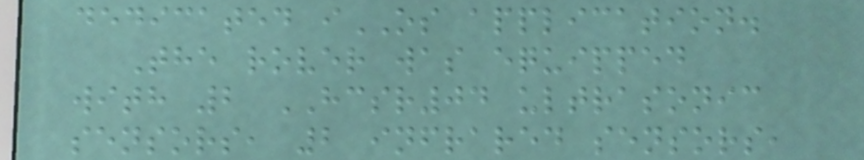dedicated iOS application.
The rover was equipped
with 2 HCSR04 ultrasonic
sensors, 2 infrared sensors,
